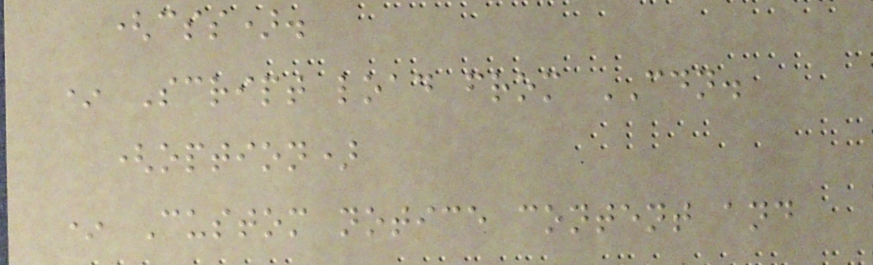(css).
* Script load from CDN.
(option)
* Custom notice content and
